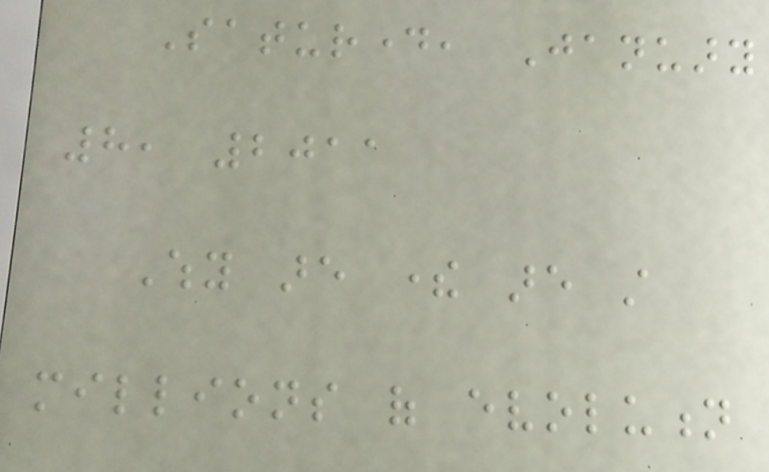Saturday, January
8, 2011
Why are there are still
millions of evolution
